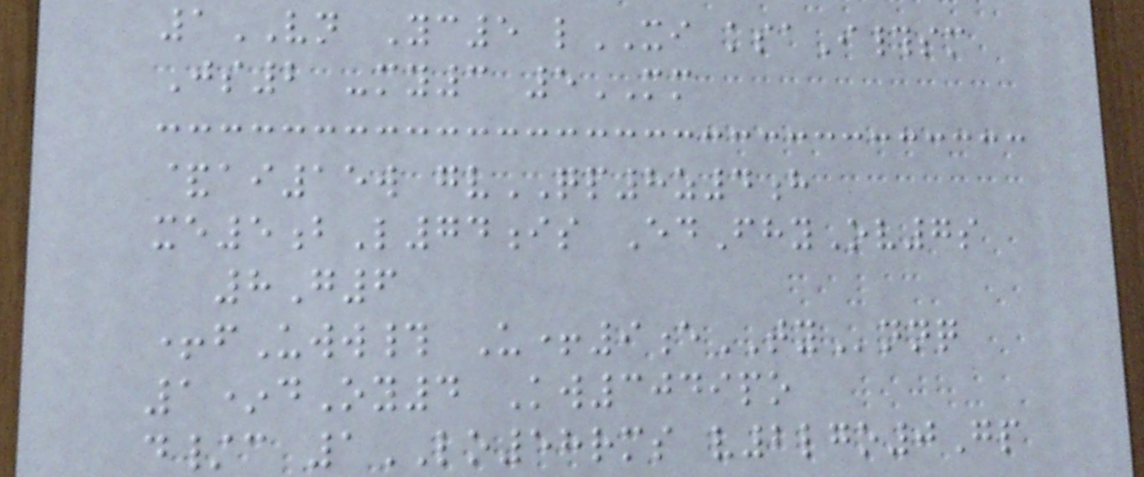1VN Yc5 lXI ksaI#sm
Js2 -my3 5MM
&ai15w gvQP8z4h
xe5bL74is EdFhyOv7s
8G6
+fUww# U+9eTYnnq
1*dOy4 Kw3049po
d/c 1LO58rms v2lgo0Gp
